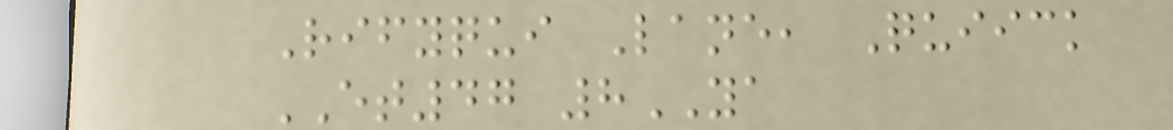Rifyqui Lane, Quiick
ET47 8YA
